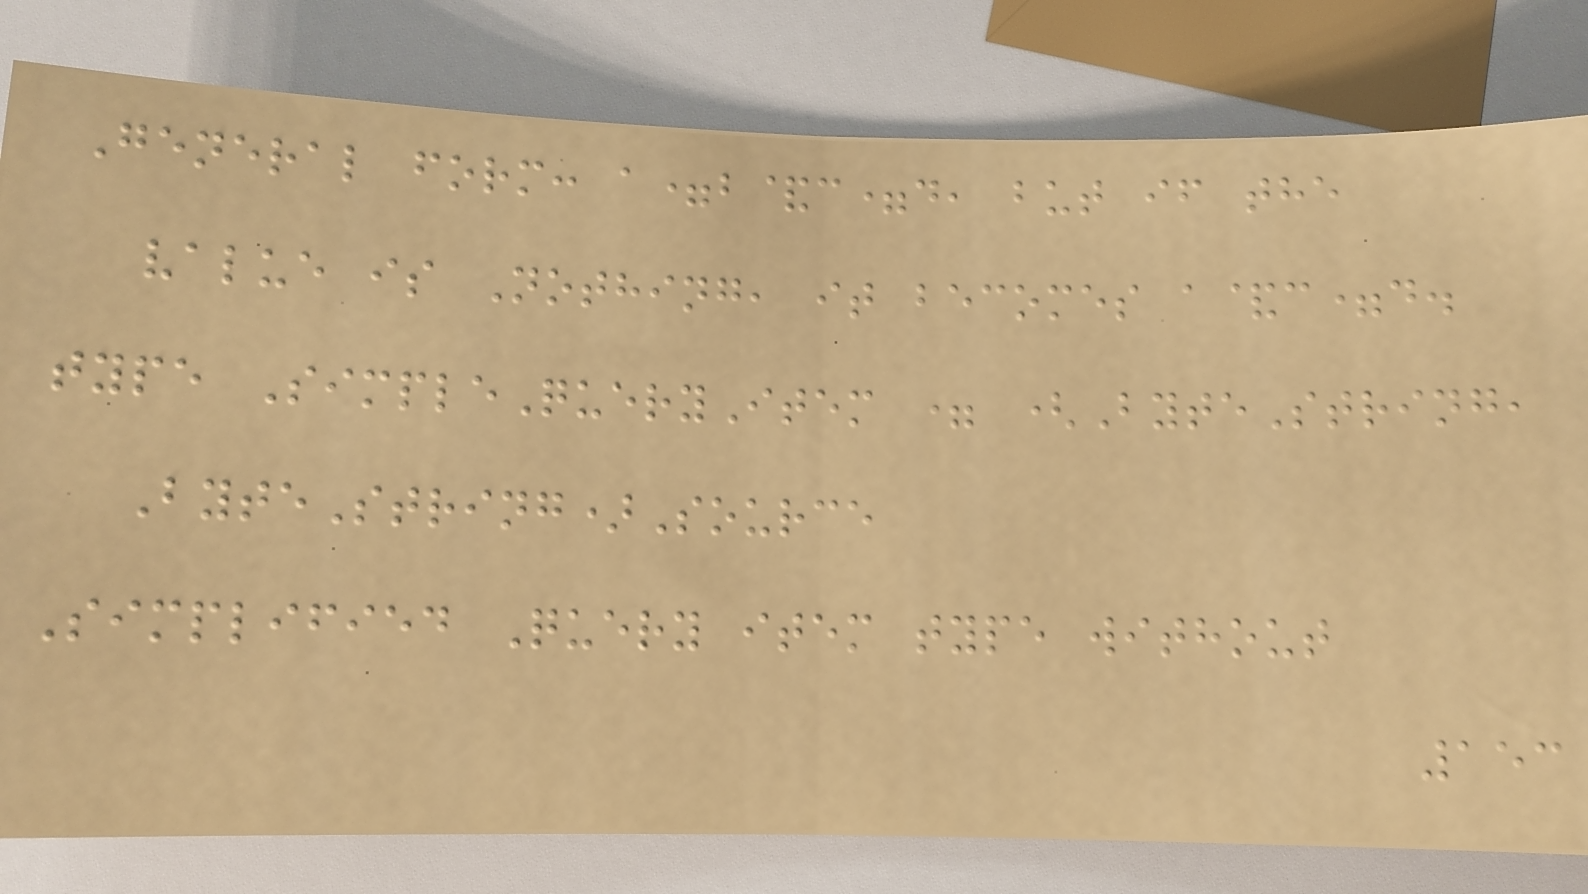General form: a=b&c=d, but if the
value is Nothing, it becomes a&c=d.
type SimpleQueryItem = (ByteString,
ByteString)Source
Simplified Query item type without
153
